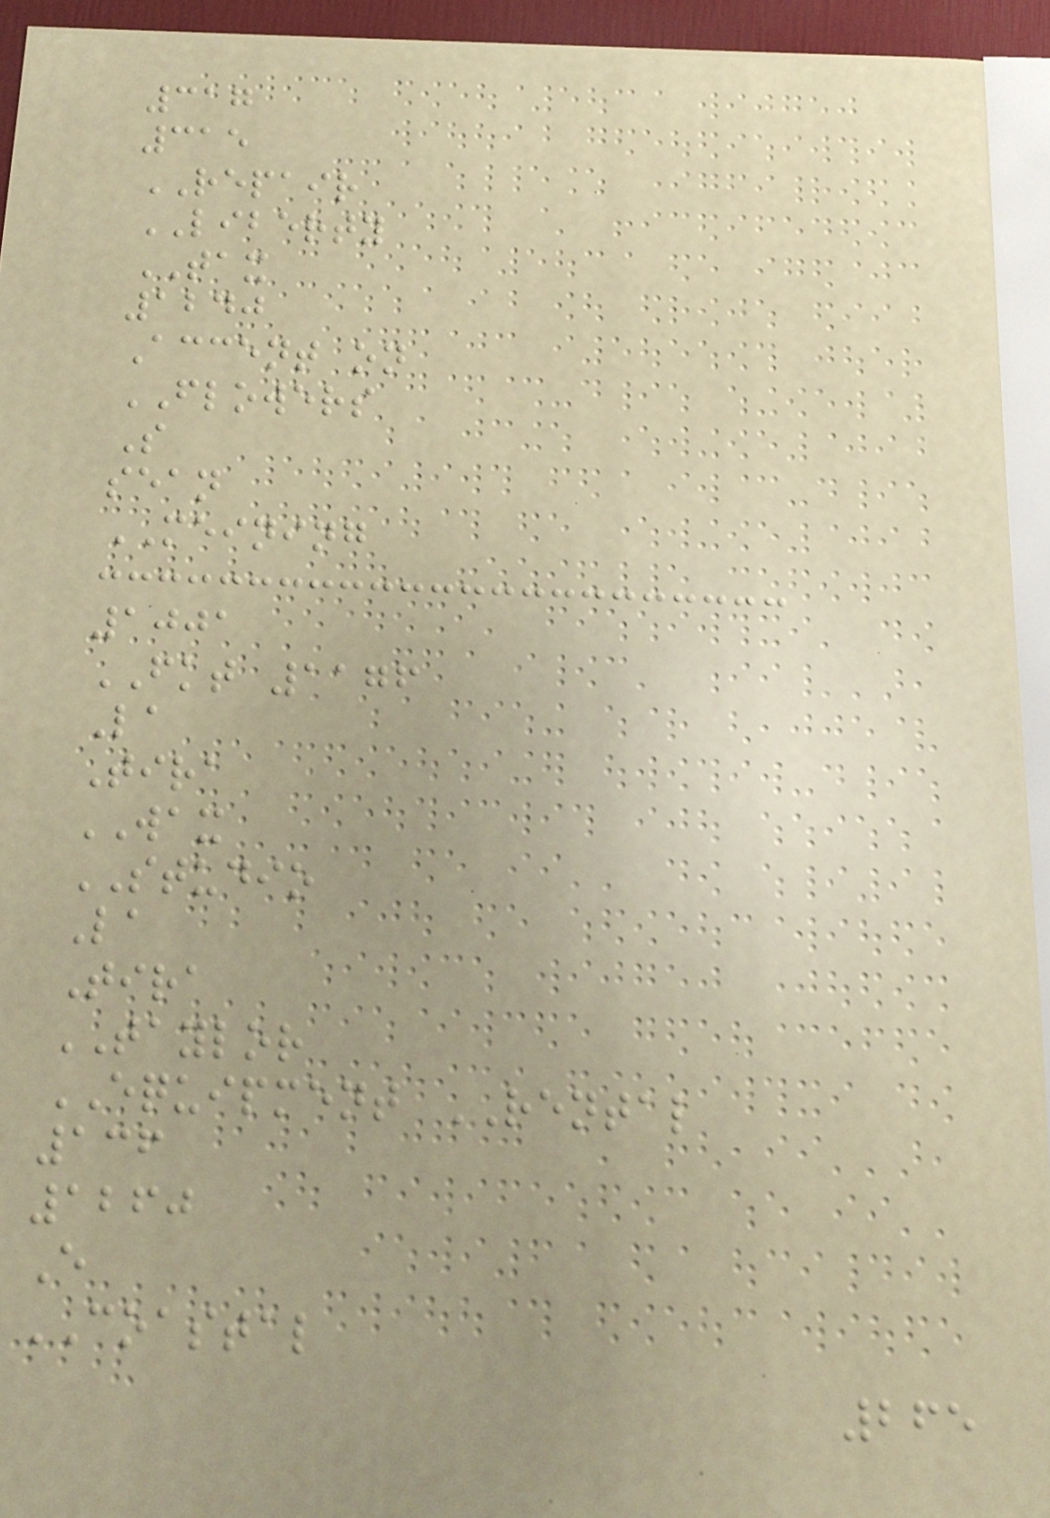317
315
REPAIR
LIBERTY
TAX
1240
Accent on
FLOWERS
S
sean
MEINING
1001
FKT 1176
La
Tira
WAX
STUDIO
La
Tira
TAYLOR
EQUIPMENT RENTAL
136
1260
E
COASTAL
265
